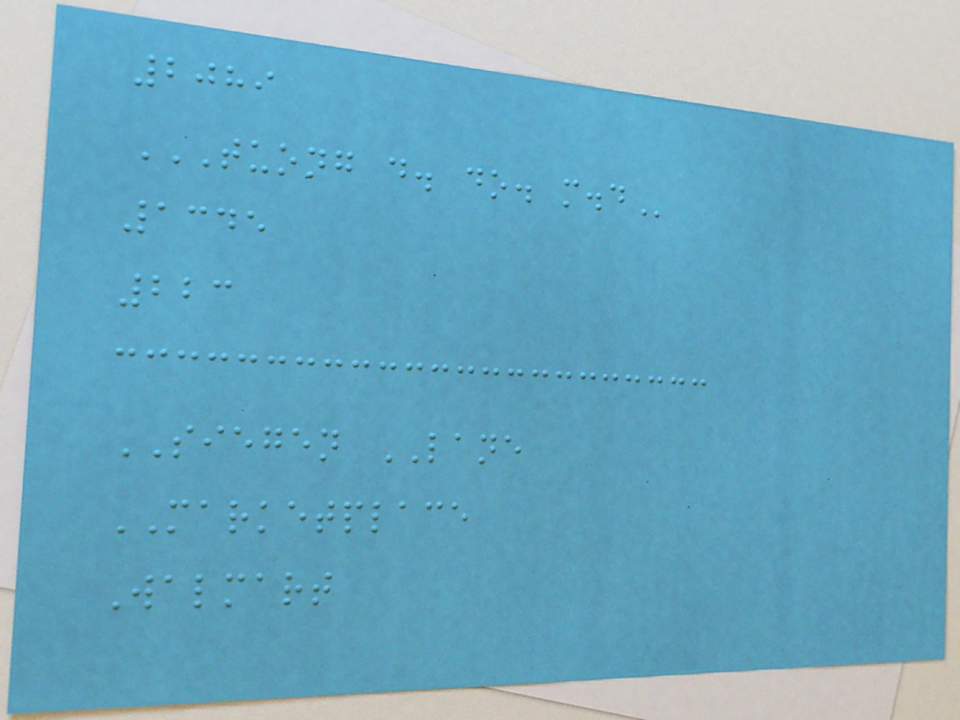2089
TUONG D. DO. M.D
1345
223
SIEGEN LANE
MARKETPLACE
Walmart
